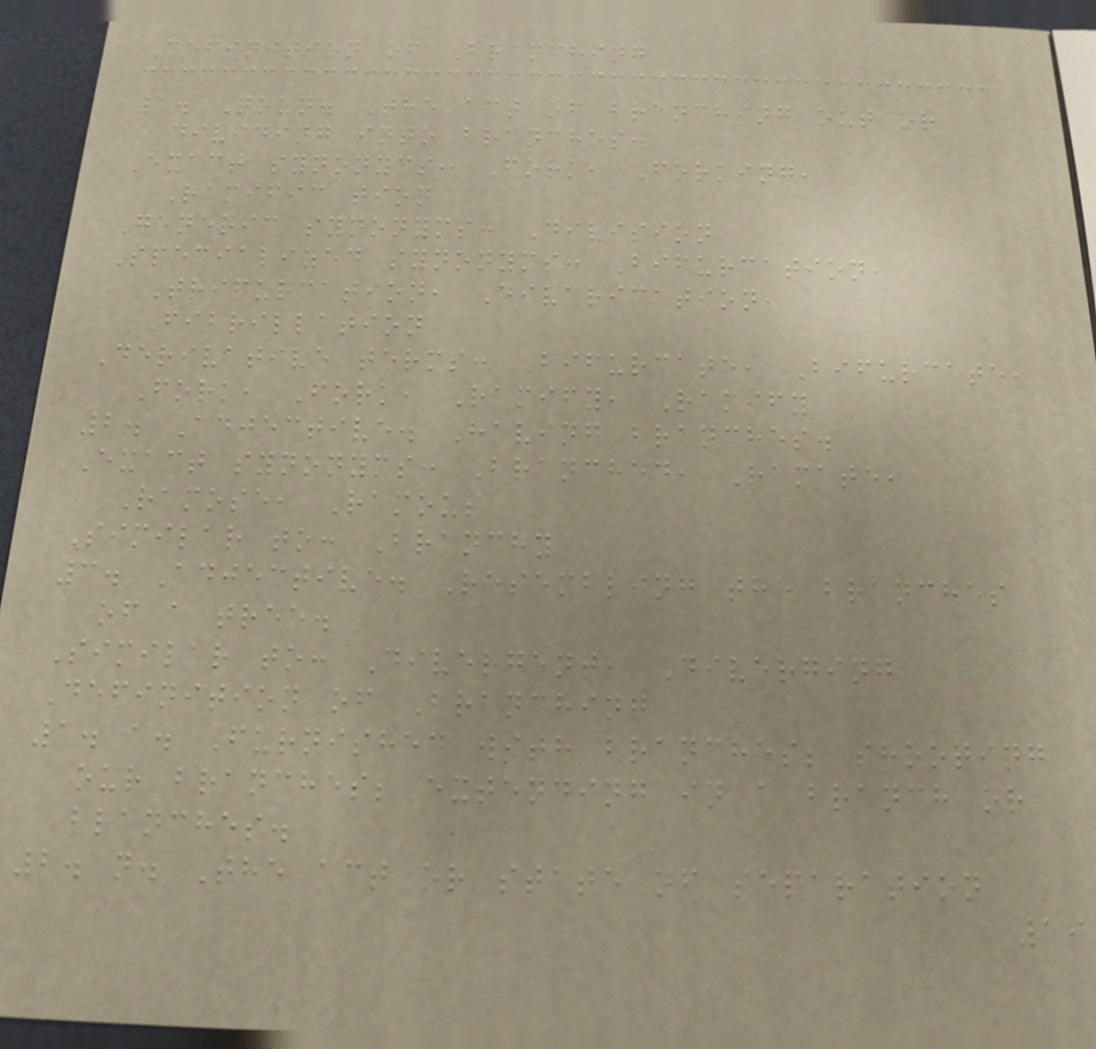Definition of Branching
1. Noun. The act of branching out or
dividing into branches.
Exact synonyms: Fork, Forking,
Ramification
Generic synonyms: Division
Specialized synonyms: Bifurcation,
Trifurcation, Divarication,
Fibrillation
Derivative terms: Bifurcate, Bifurcate,
Fork, Fork, Ramify, Ramify
2. Adjective. Having branches.
Exact synonyms: Branched, Ramate,
Ramose, Ramous
Similar to: Branchy
3. Adjective. Resembling the branches
of a tree.
Similar to: Divergent, Diverging
Definition of Branching
1. a. Furnished with branches; shooting
our branches; extending in a branch or
branches.
2. n. The act or state of separation
19
